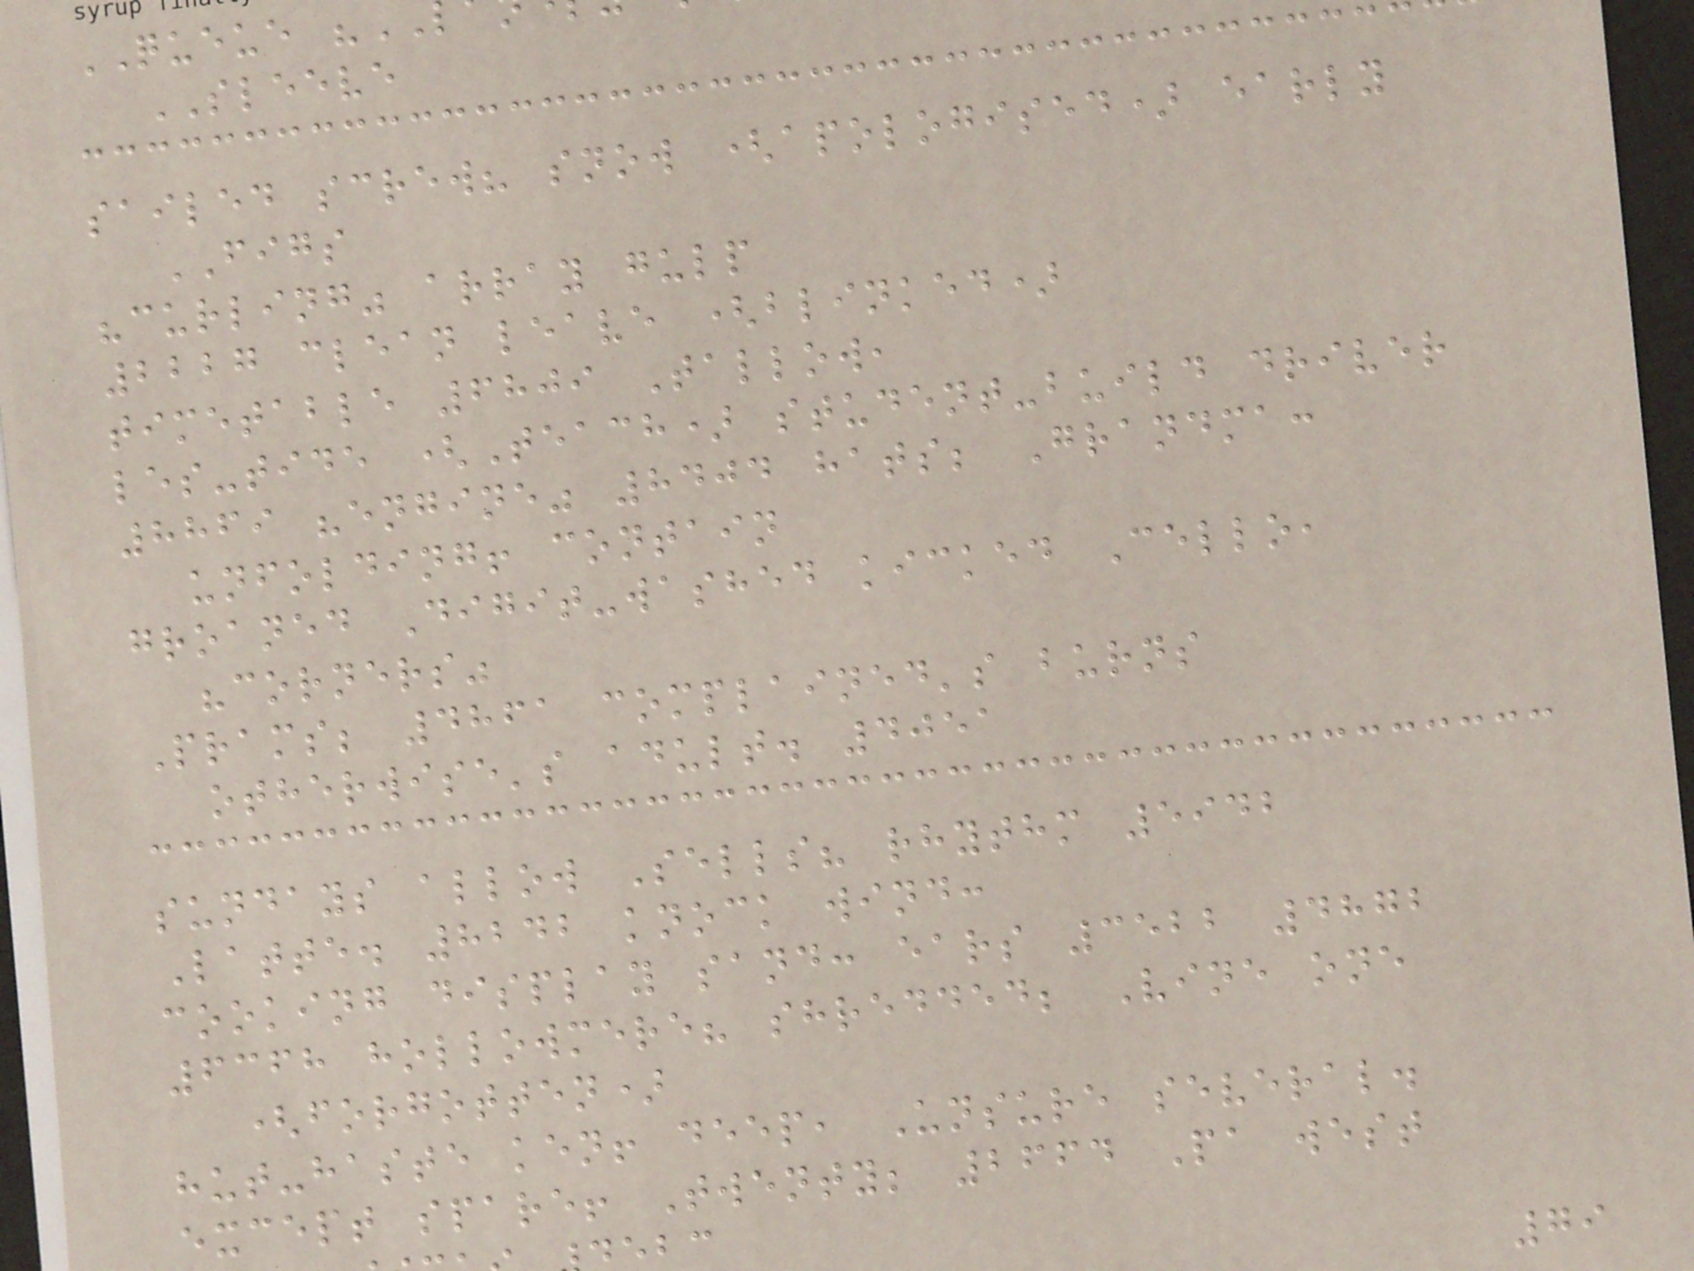SLEEVE
sailed screw? snow (apologised) early
FIGS
"curling" array gulp
2227 clean leave (blinked)
timetable 6809 Tallow,
les-tide (Teach) student-build driver
8869 "engine" 8404 hats; Grandma:
unfolding! contain
groaned Digit-washed kicked Cello,
"corners"
Prams; 4861 complained's burns
otherwise's adult. 4051
sundays allow Sells? rhythm 5942
Latte. 8242 knock wind:
cooking display sand: ears 3522 4872
6368 hollowmere? shredded; Vine one
(forgotten)
hut-haste ken! deep, Unsure several.
except spare! Twenty; 2664 Pa west
79
